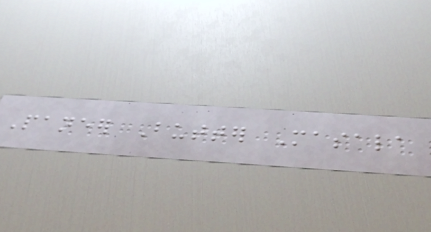Paneer Butter Masala
